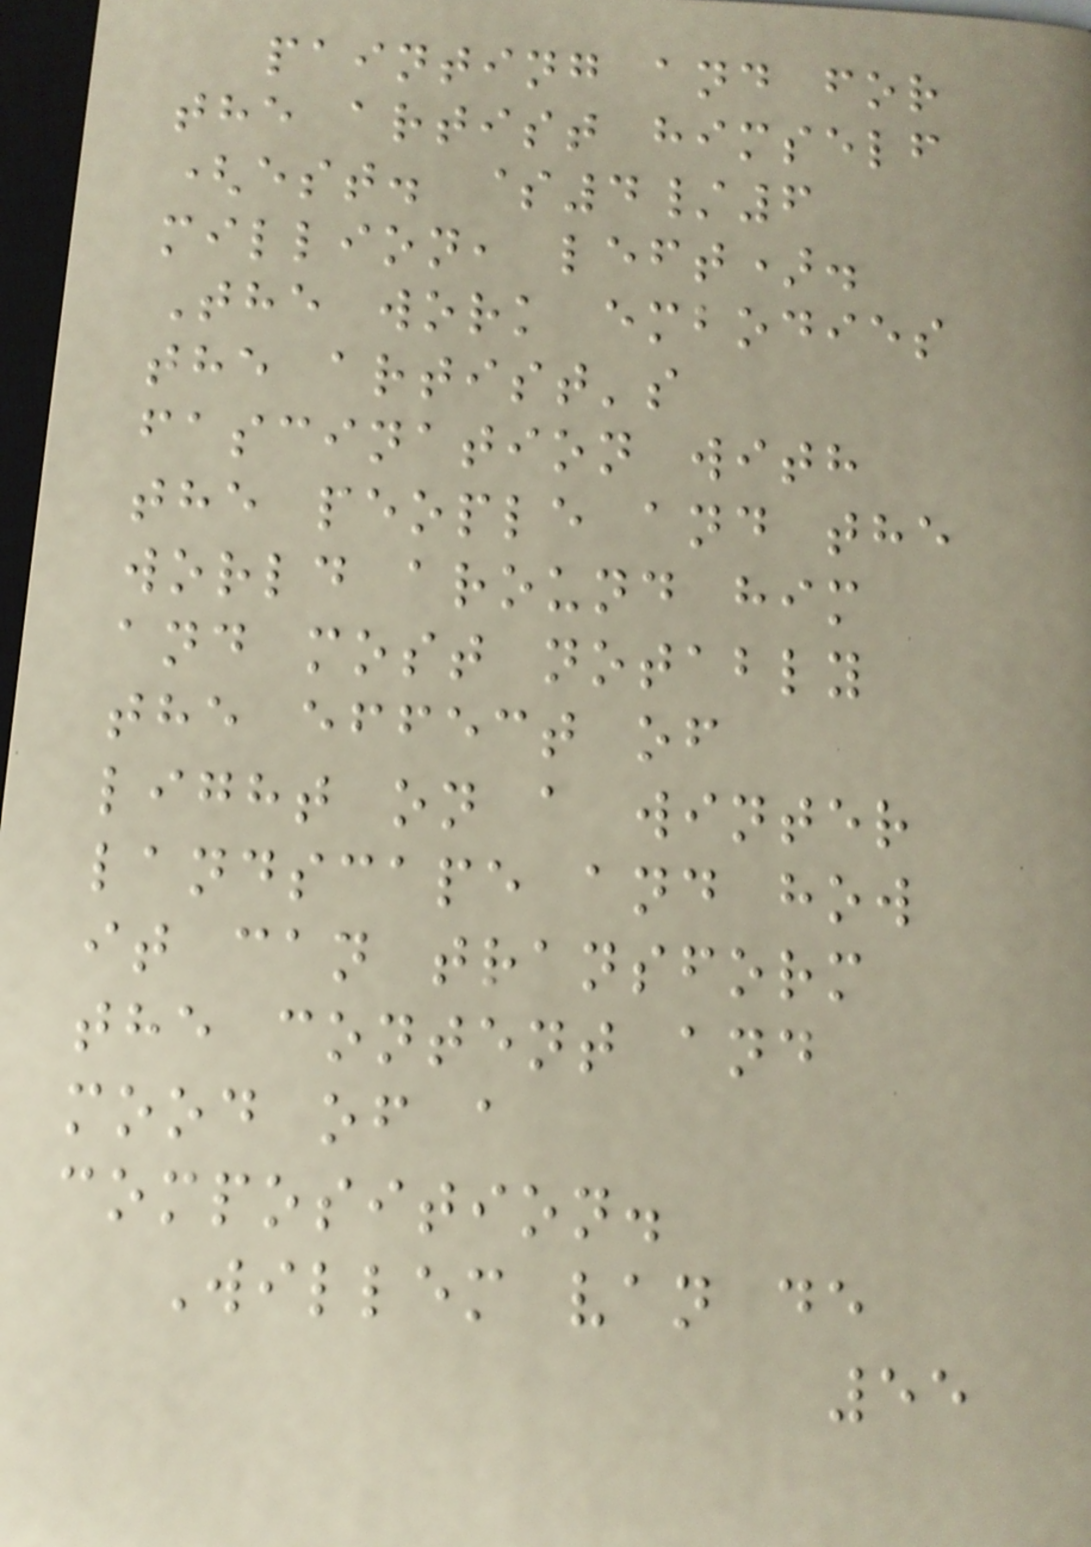painting and for
the artist himself
(est. $4/6
million, left).
The work embodies
the artist's
fascination with
the people and the
world around him
and most notably
the effect of
light on a winter
landscape and how
it can transform
the content and
mood of a
composition.
Willem van de
55
